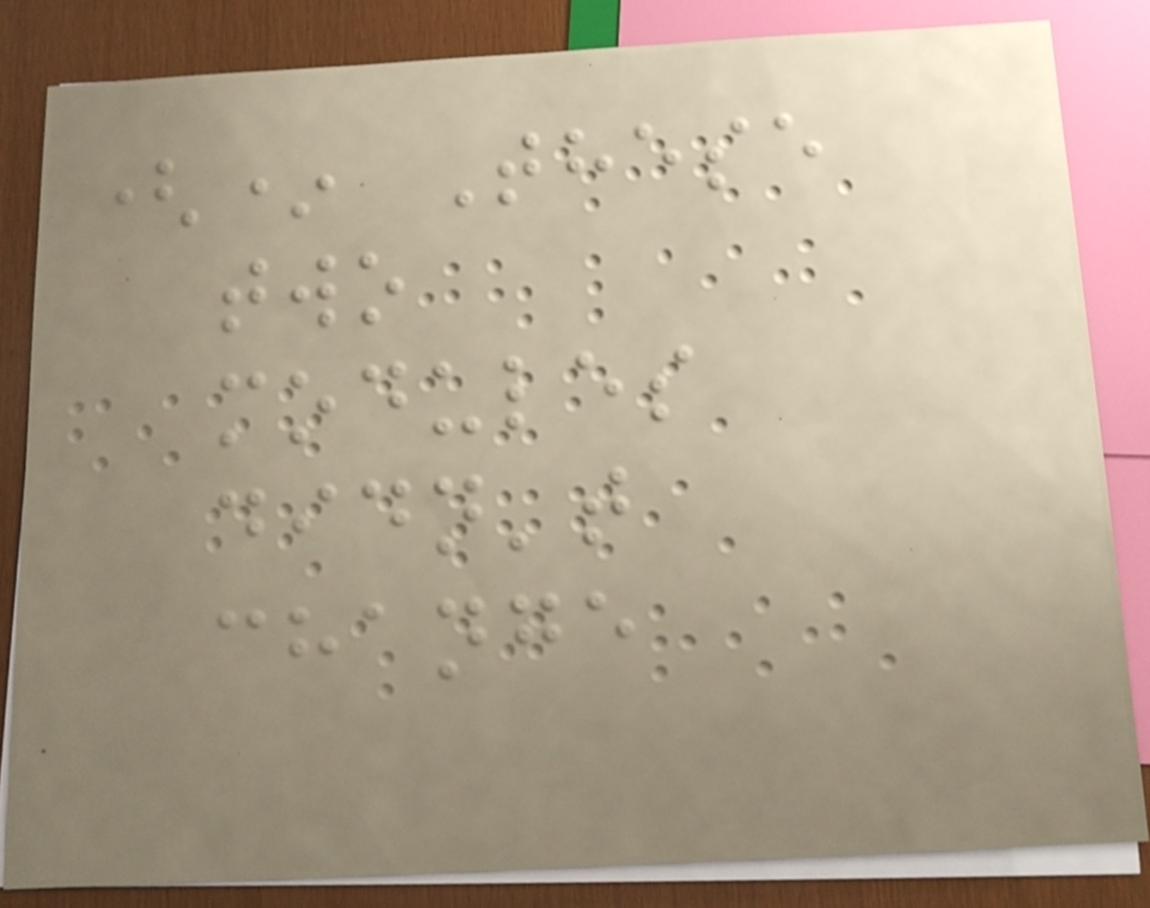(* These
two
modules
didn't
change
